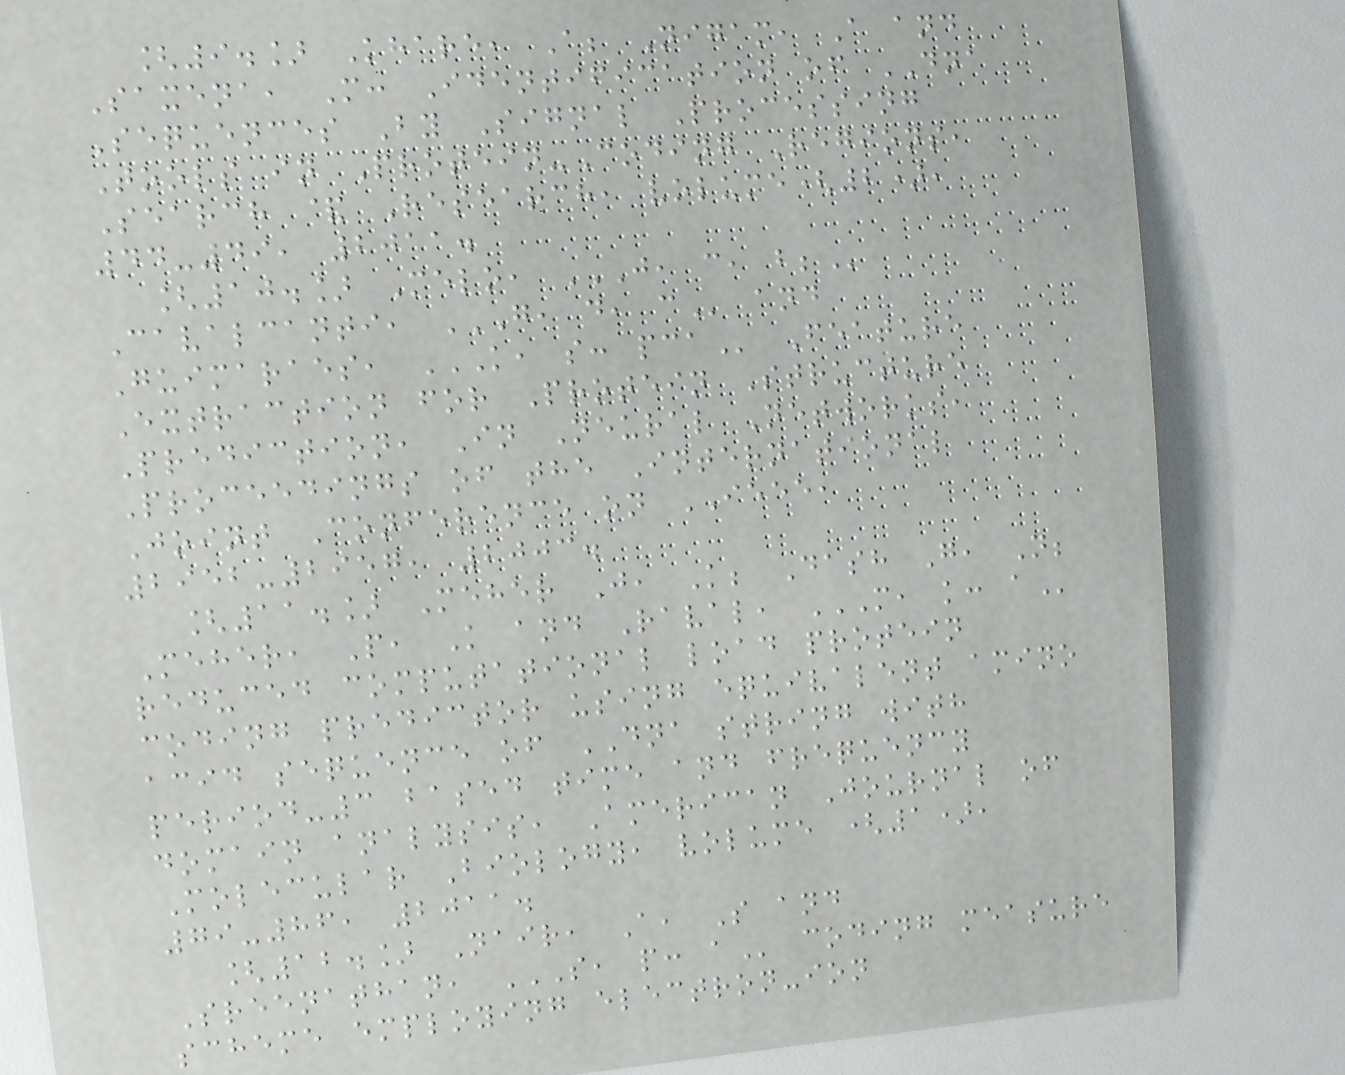[9.] Khare, A; Nigam, A and
Saxena, M: Identification of DNA
Sequences By Signal Processing
Tools in Protein-Coding Regions,
Search & Research, volume(2),
44-49, 2011.
[10.] Melo, J, C, B;
Cavalcanti, G, D, C and
Guimaraes, K, S: PCA Feature
Extraction for Protein Structure
Prediction, In Neural Networks,
Proceedings of the International
Joint Conference on IEEE,
2952-2957, 2003.
[11.] Meher J, K; Dash G, N;
Meher, P, K and Raval, M, K: A
reduced computational load protein
coding predictor using equivalent amino
acid sequence of DNA string with
period-3 based time and frequency
domain analysis, American Journal of
Molecular Biology, volume (1),
79-86, 2011.
[12.] Nair, A, S and
Sreenathan, S, P: A coding measure
scheme employing electron-ion
